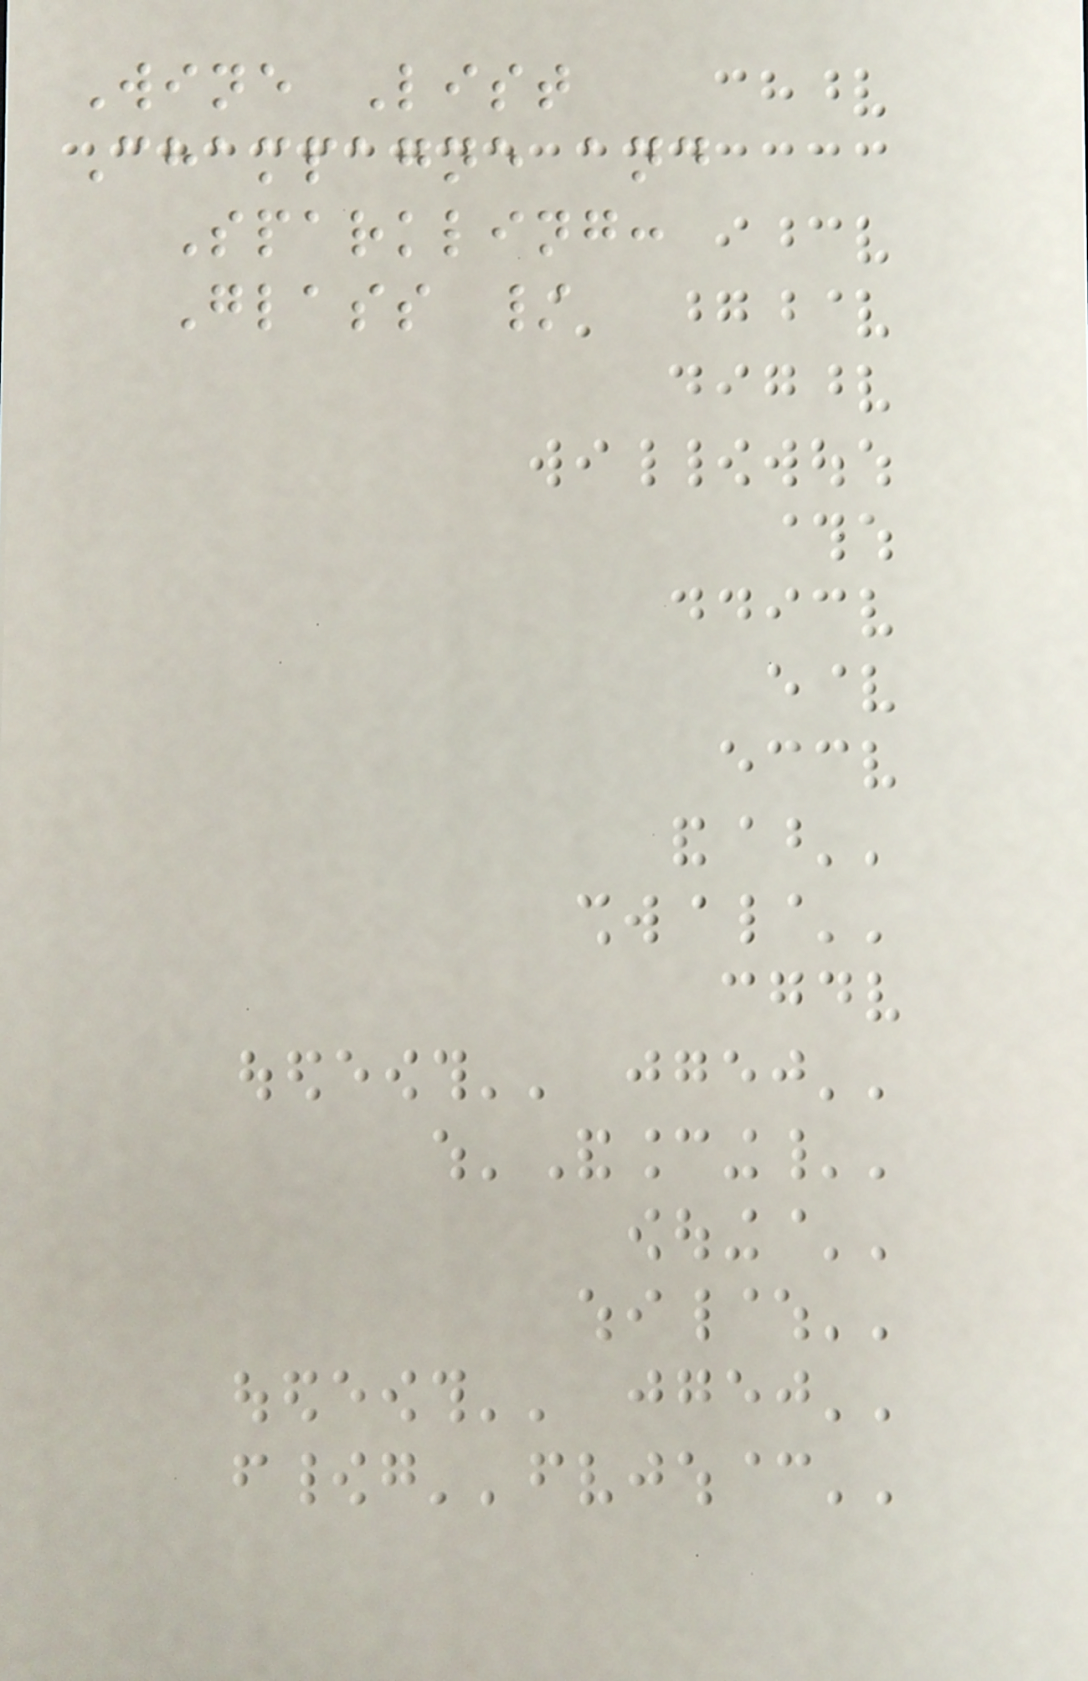Wine List
Champagne and
Sparkling:
Glass /
